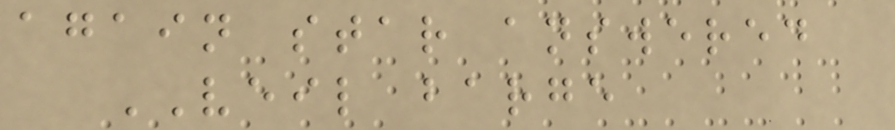again star answered
VEIL barge
